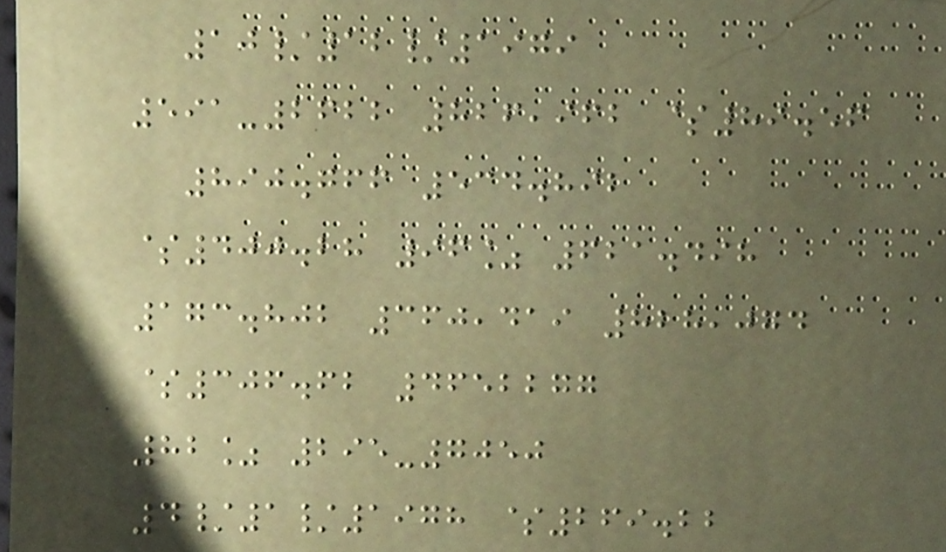10/12/1979
591-2622 826,962 $89.56
890.766 534.892
$400.28 96% 621.498
173.802 360,419 828,074
$306.62 4652277
82% 295-7050
4/1/1978 $269.22
